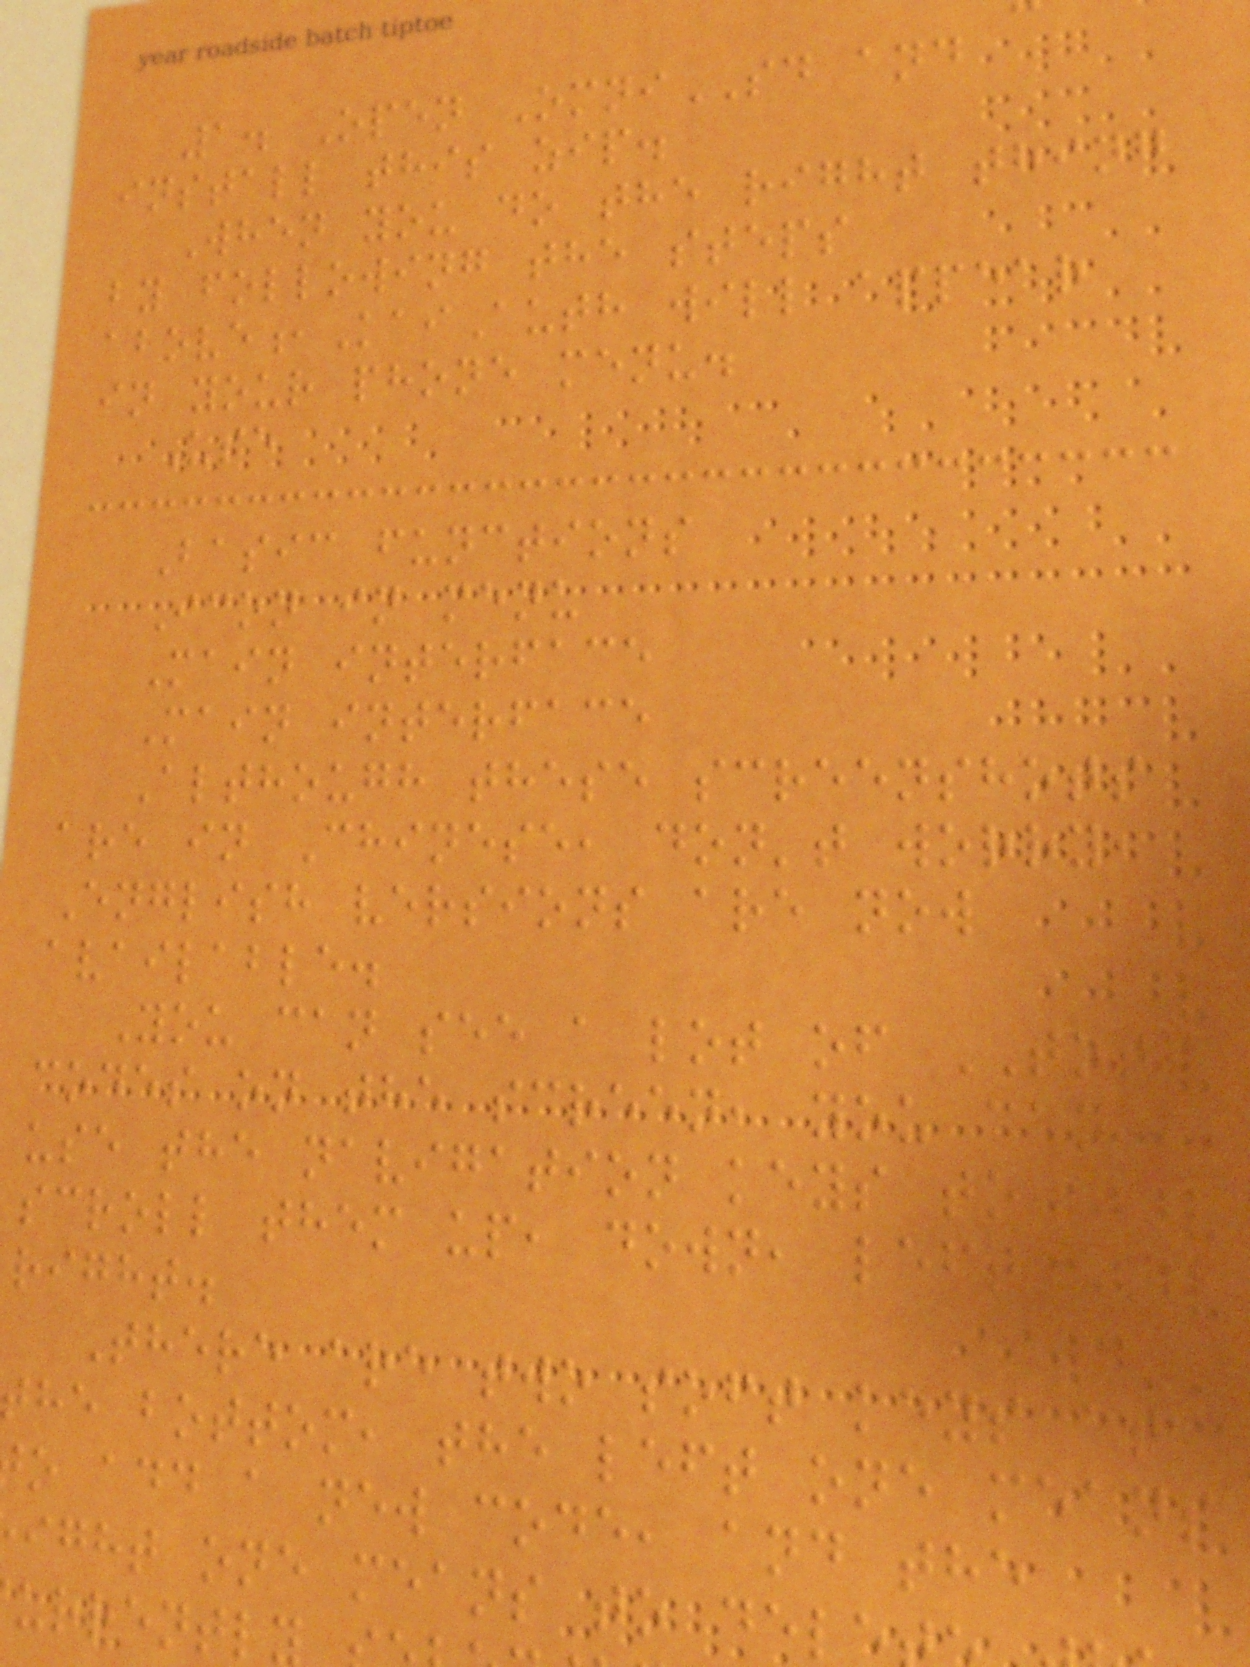1. Open OmniSD and
install this zip.
When you do the right thing
by following the steps
above,KaiAuth will appear
in your phone menu.
Use
Basic functions
Icon in menu
Main interface
Main interface
Although these screenshots
are in Chinese, don't worry,
English versions are now
available.
You can see a lot of TOTP
codes on the screen, you can
use the navigation keys to
scroll them up, down, left and
right.
There are two soft keys at
the bottom, the left one means
o add a new code, and the
ight one means to del
urrently
